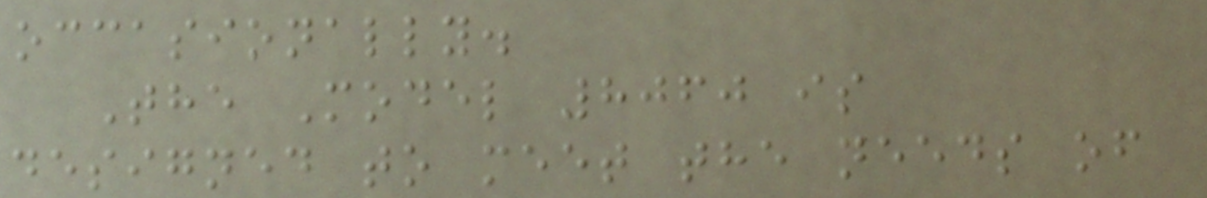occasionally.
The Model 8060 is
designed to meet the needs of
